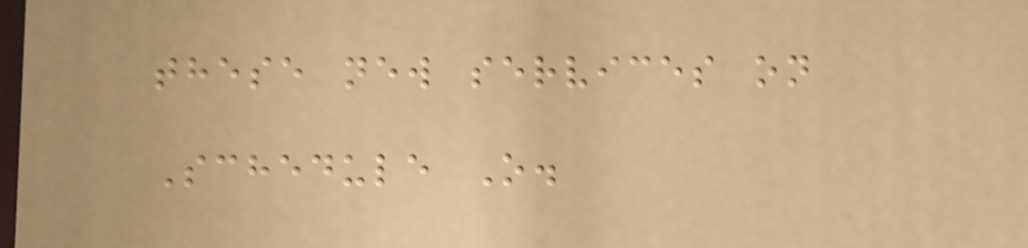these new services on
Schedule O.
